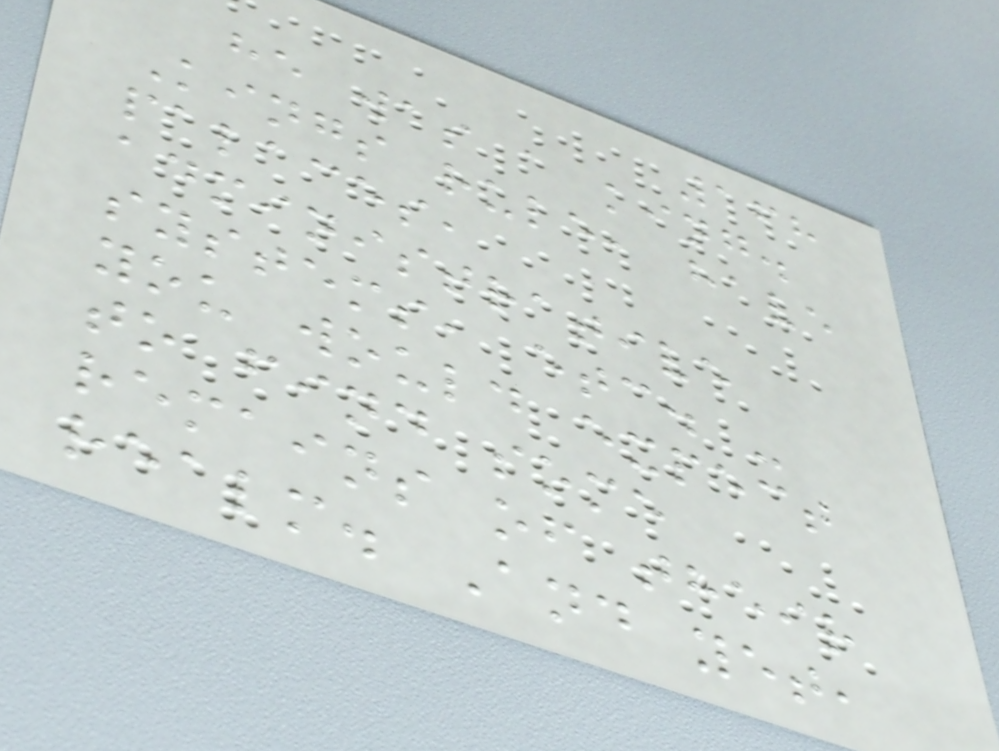168
he was a king.
Kings rule, have
palaces,
administrative
systems, etc. -
you would expect
to find some
remains of their
realm. And yet,
